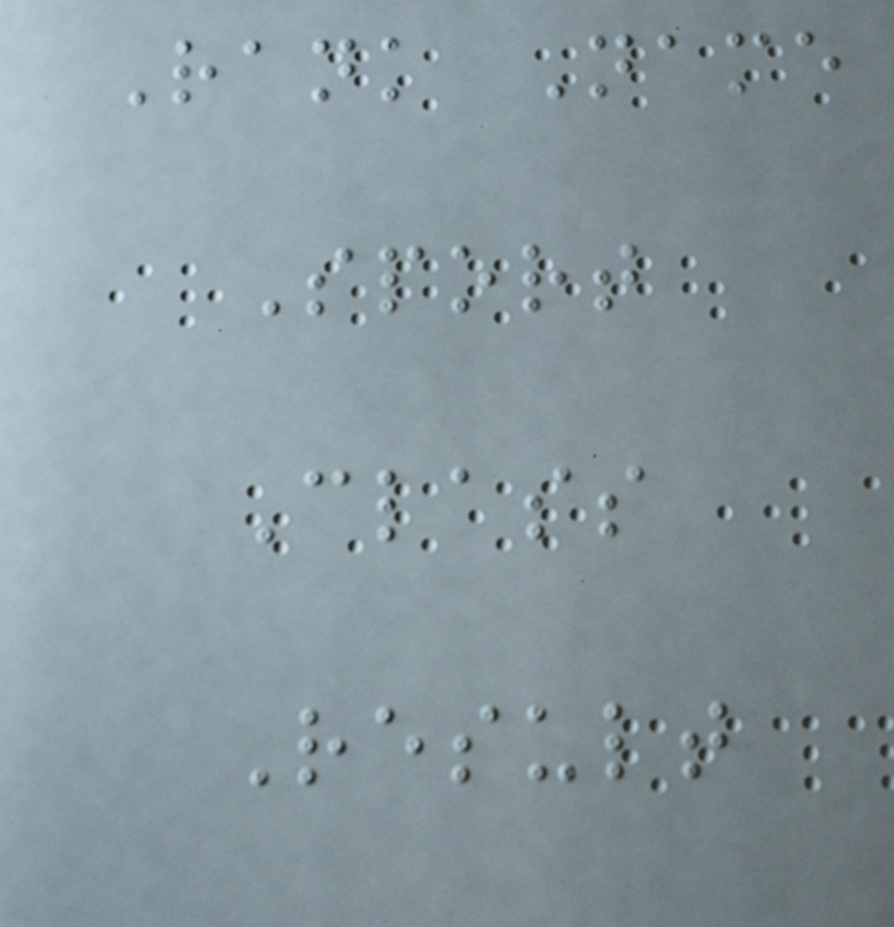Rank Name
Sport
Class
Result
